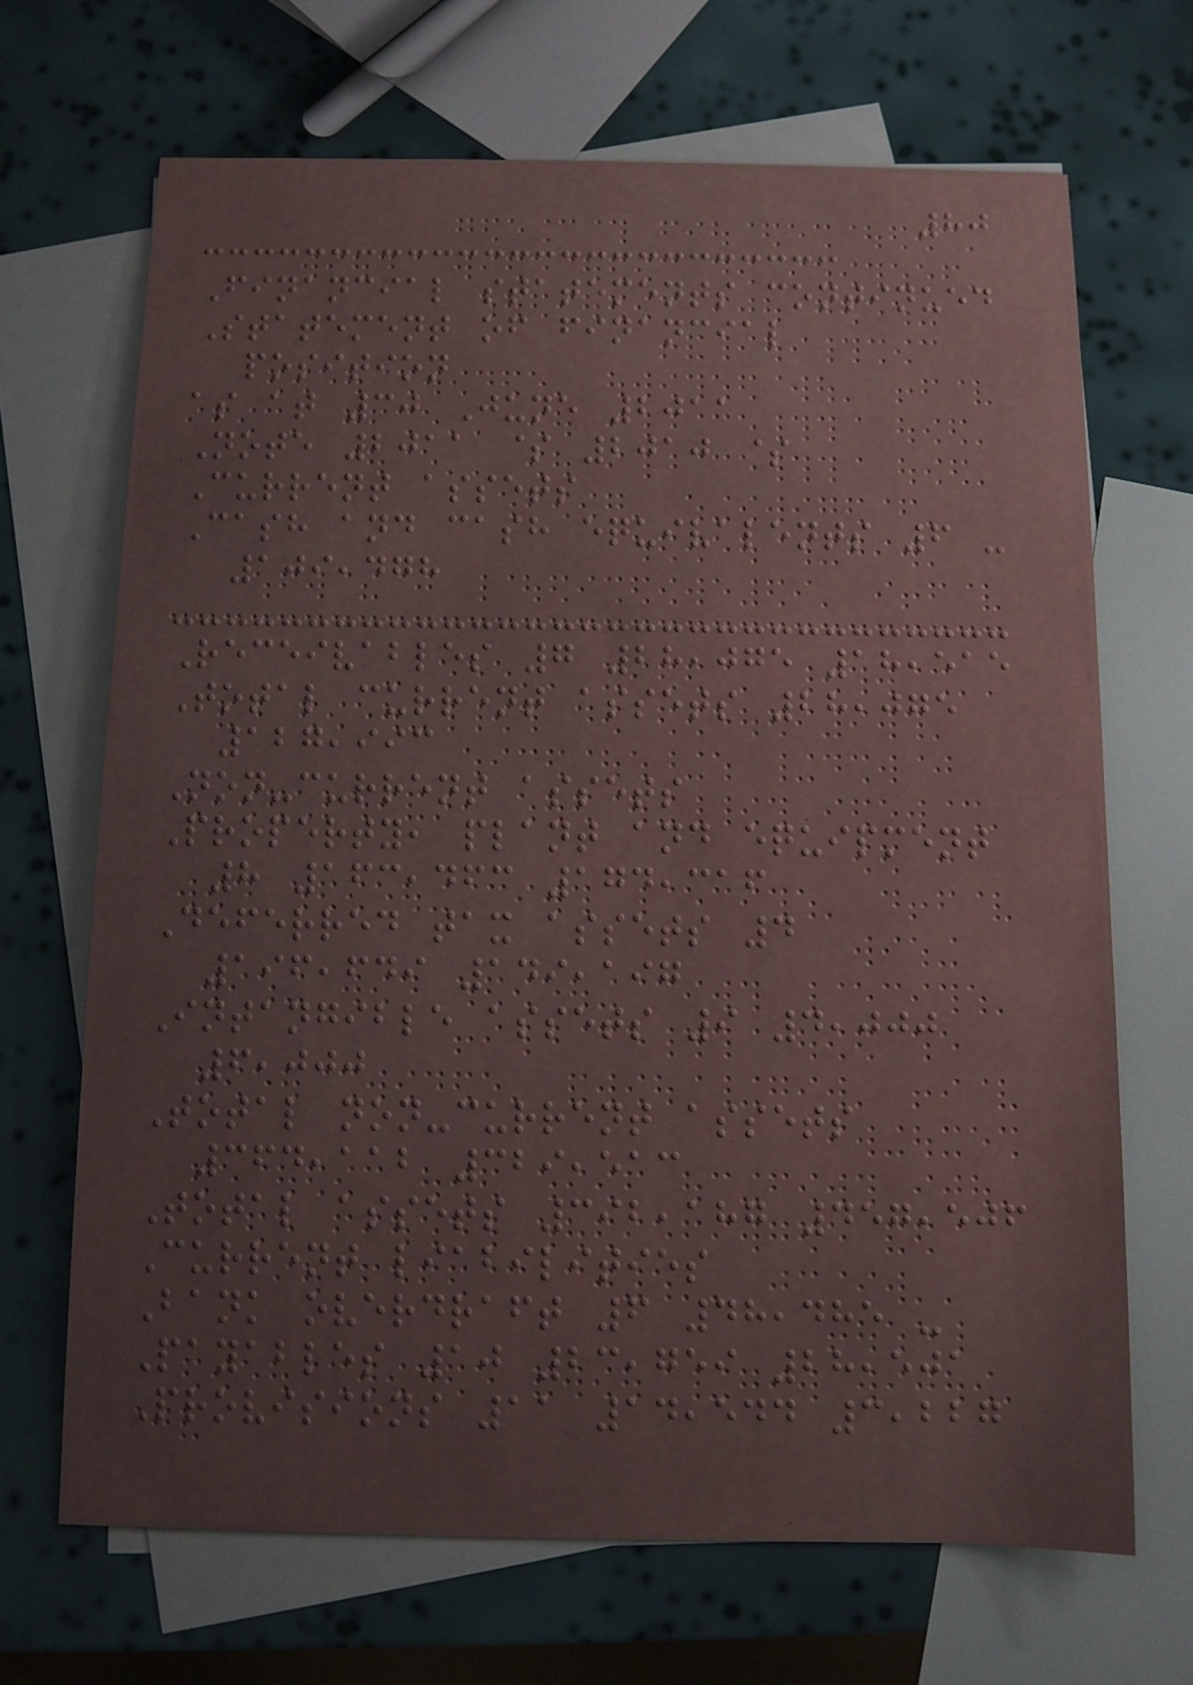80
Financial statements continued
Statement of financial
position
as at 30 June 2011
Note 2011 $ 2010 $
Current assets
Cash and cash equivalents 6 -
109,478
Receivables 7 28,075 18,515
Total current assets 28,075
127,993
Non-current assets
Property, plant and equipment
8 163,463 174,316
Deferred tax assets 4
196,649 149,197
Intangible assets 9 4,000
6,000
Total non-current assets
364,112 329,513
Total assets 392,187 457,506
Current liabilities
Bank overdraft 6 48,485 -
Payables 10 23,759 28,501
Provisions 11 14,544 3,227
